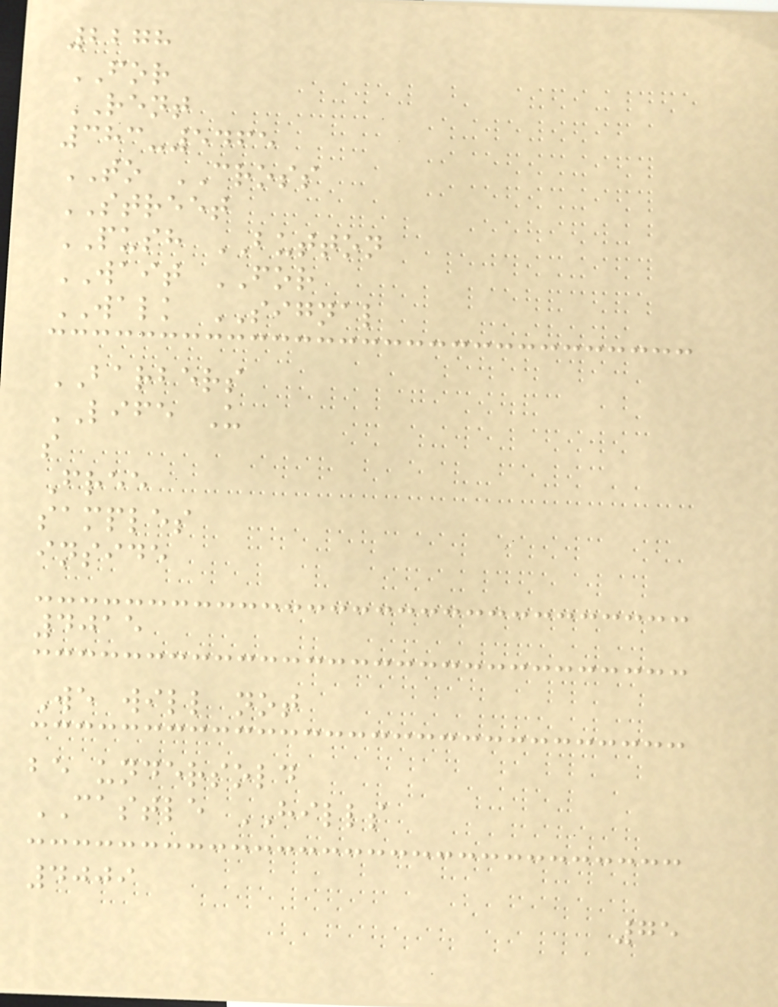2278
FOR
RENT
383-5465
TO CROSS
STREET
PUSH BUTTON
WAIT FOR
WALK SIGNAL
BARBERS
LIFE U
s
Free
samples
inside
4015
We will not
be undersold
CASTLE HILLS
4009
75
